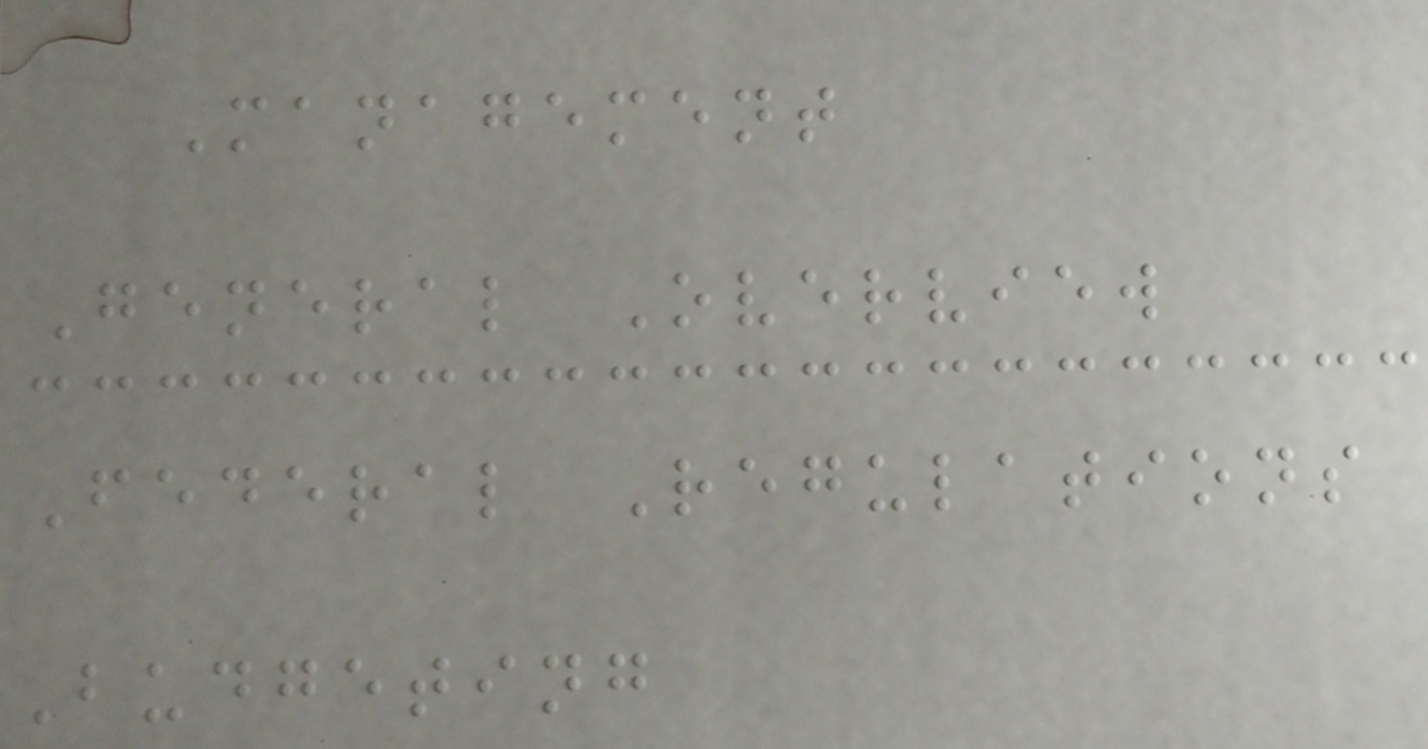Management
General Overview
Federal Regulations
Budgeting
